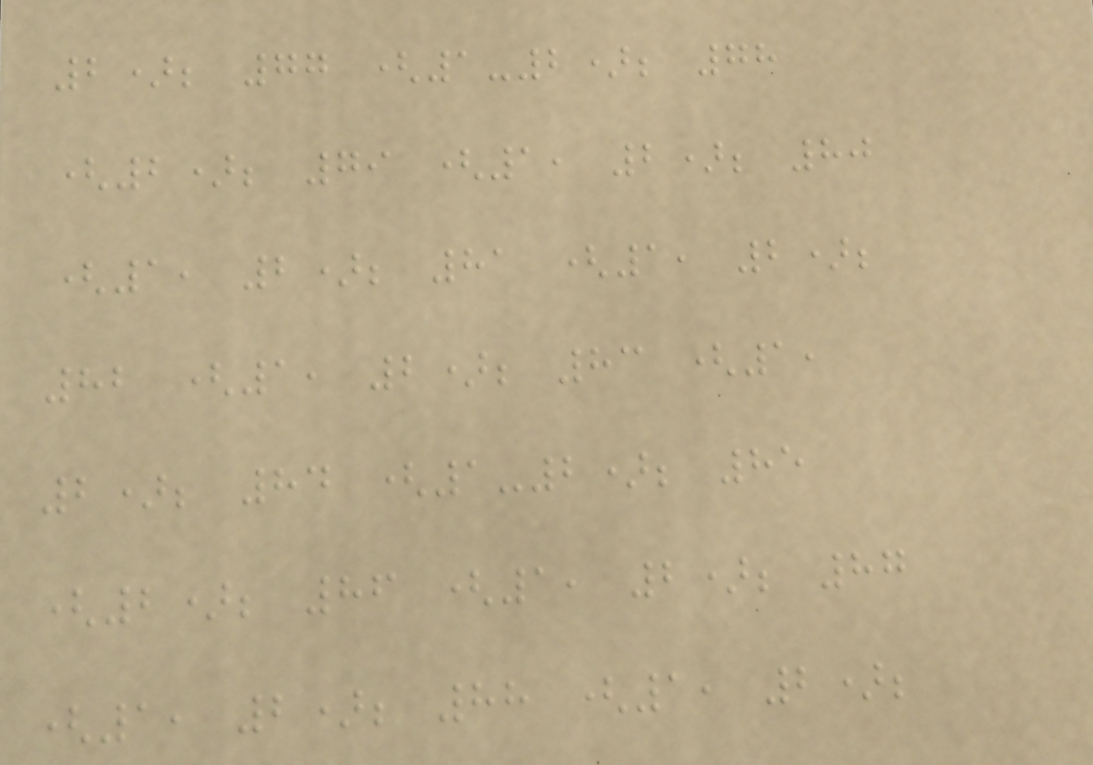2); 77 (1-2); 78
(2); 79 (1, 2); 80
(1, 2); 81 (1, 2);
82 (1, 2); 83 (1,
2); 84 (1-2); 85
(2); 86 (1, 2); 87
(1, 2); 88 (1, 2);
